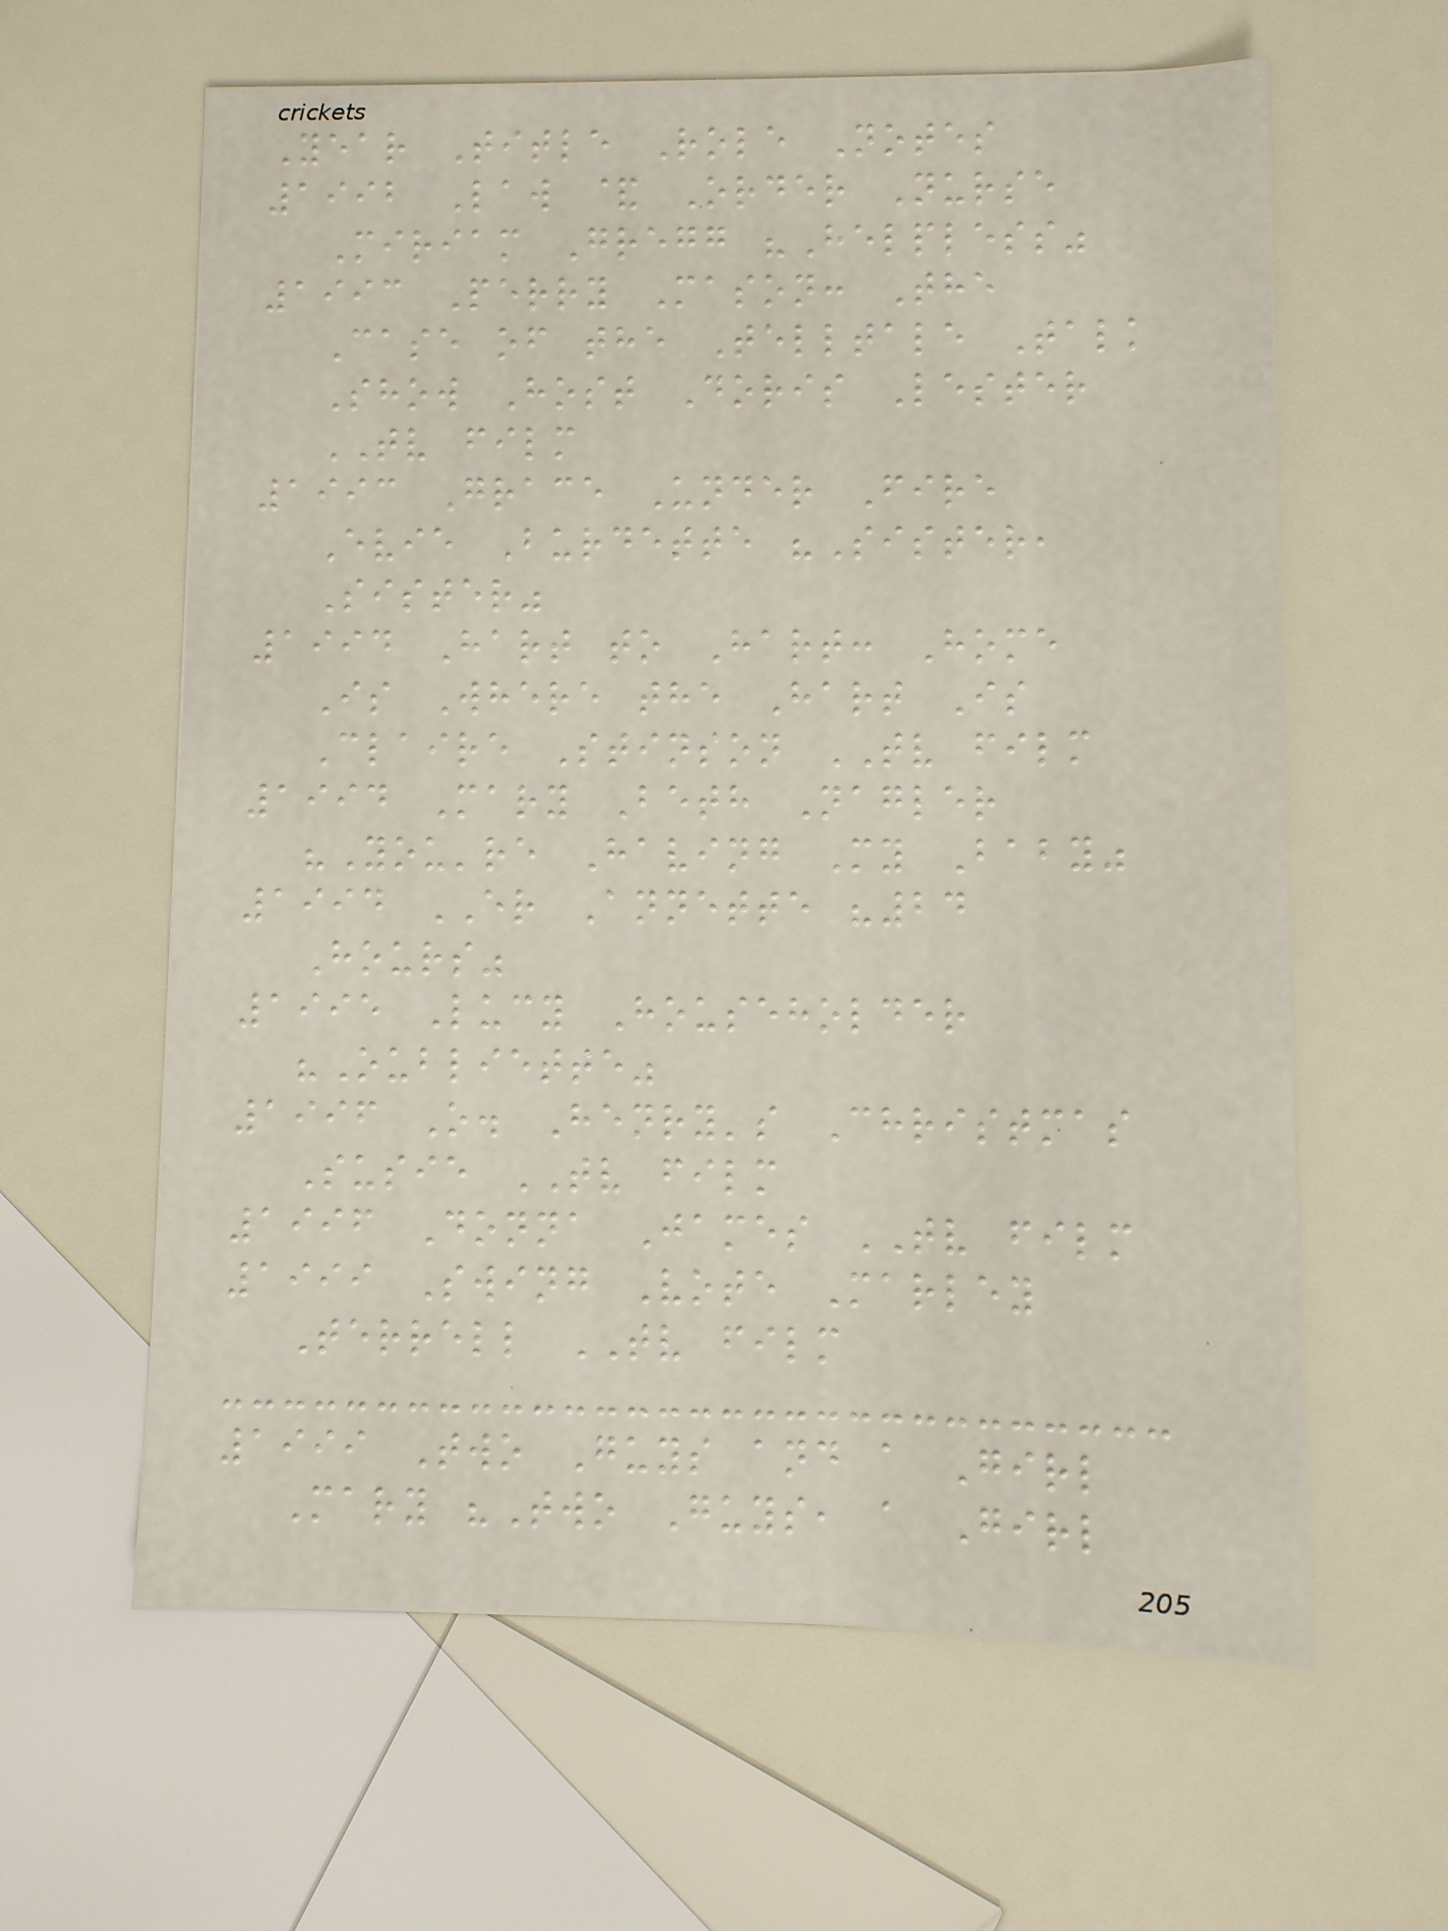Year Title Role Notes
1992 Law & Order Nurse
Miriam Gregg "Helpless"
1993 Perry Mason: The
Case of the Telltale Talk
Show Host Doris Lester
TV film
1993 Grace Under Fire
Evie Burdette "Sister,
Sister"
1994 Hart to Hart: Home
Is Where the Hart Is
Claire Stinson TV film
1994 Mary Beth Nagler
"You're Having My Baby"
1994 ER Annette "24
Hours"
1995 Lucy Householder
"Oubliette"
1996 O. Henry's Christmas
Susie TV film
1996 Donna James TV film
1999 Swing Vote Marley
Terrell TV film
1999 Two Guys and a Girl
Mary "Two Guys, a Girl
